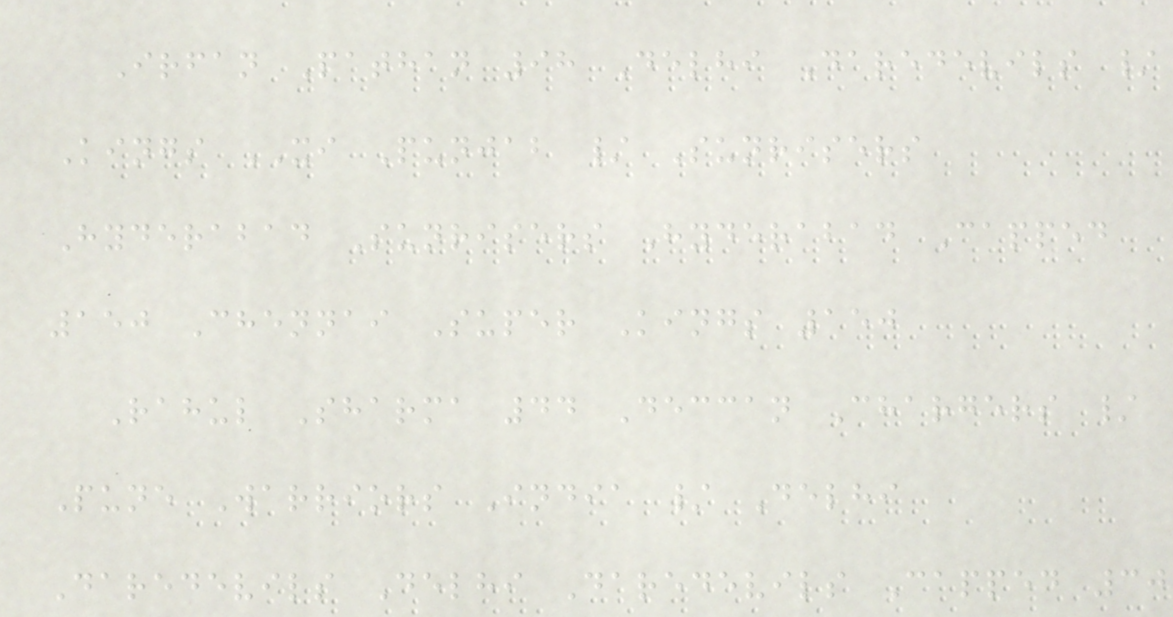Irfan Pathan 98 Delhi Daredevils /
Kings XI Punjab / Sunrisers
Hyderabad Sunrisers Hyderabad Capped
150 Chennai Super Kings 150
Rahul Sharma 44 Deccan Chargers /
Pune Warriors India / Delhi
Daredevils Delhi Daredevils Capped 30
